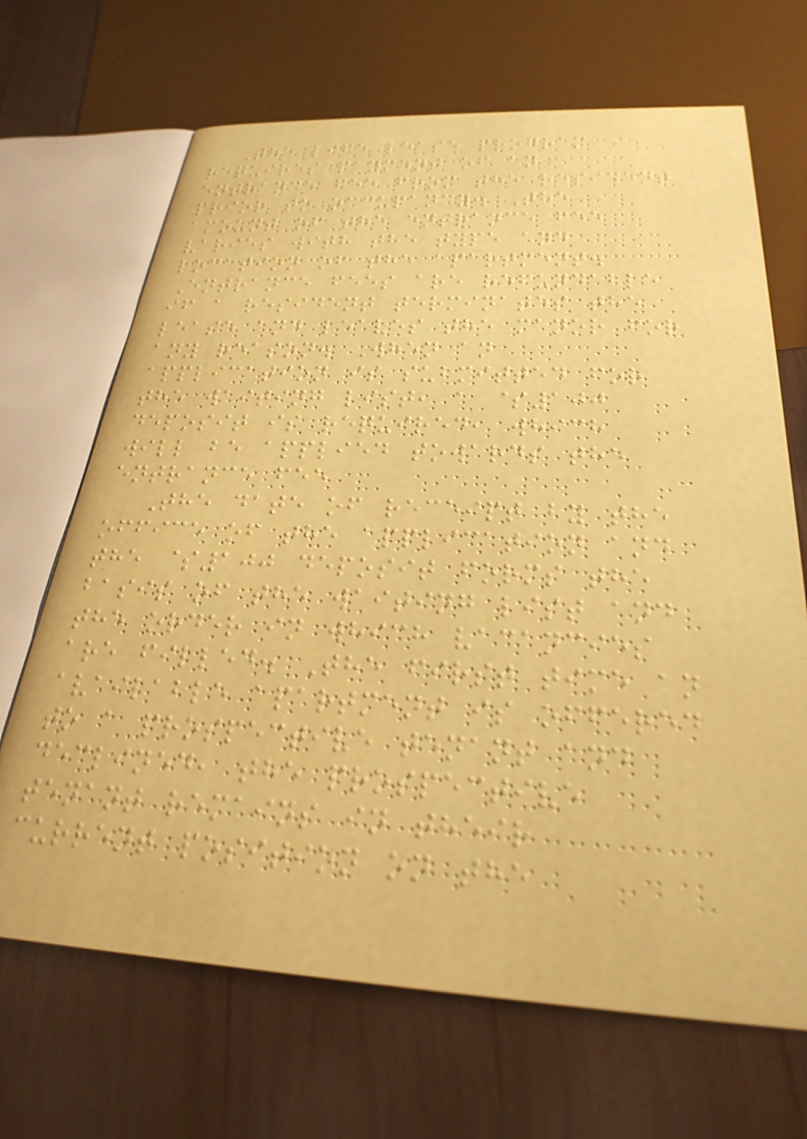The life lease program
requires payment of an
entrance fee from the resident
prior to occupancy. The
amount of the entrance fee
varies with the type and
location of the apartment.
Entrance fees are refundable
if a resident terminates the
lease and leaves the manor for
any reason. When an
application is submitted for
the waiting list, a $100
deposit is required, which
will be applied towards the
entrance fee
The date of receipt by the
office of the application and
the $100 deposit forms the
basis of the waiting list and
the order in which vacancies
are filled. The first time an
available apartment is offered
to a prospective tenant and
declined, the prospective
tenant remains in their
current position on the
